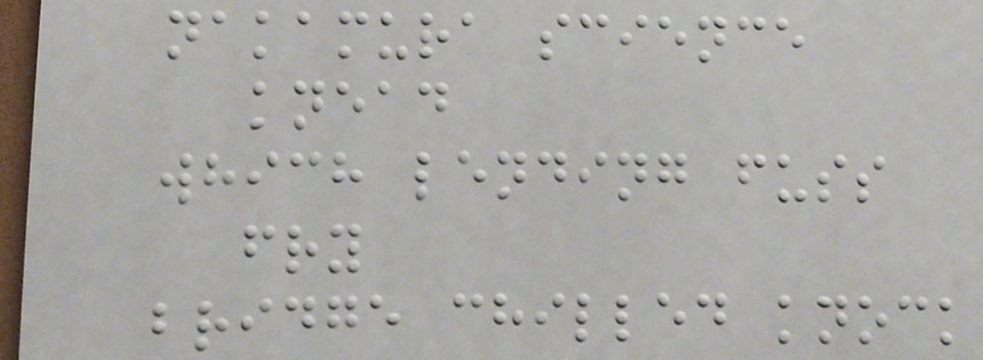nakamura science
knead
which lending fuss
fry
bridge chilled knock
